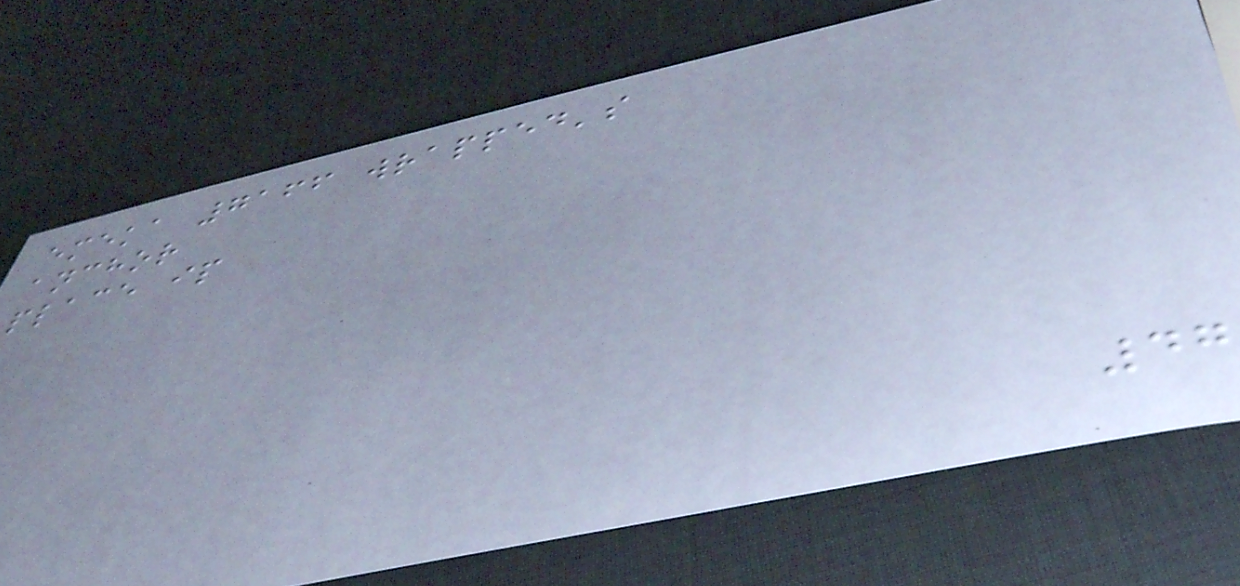emeka 7166 wrapped's
anchor
place ip
47
